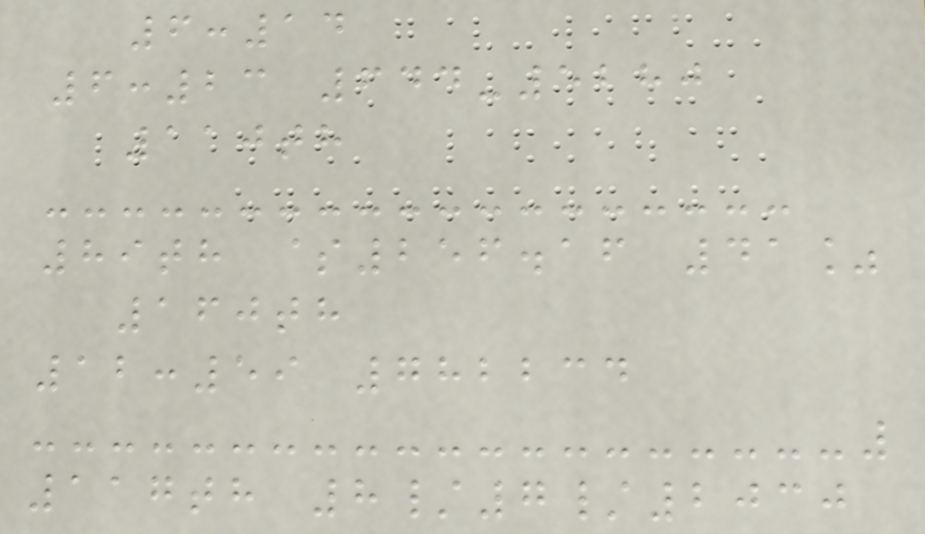6:14
6:23 644-5280
110th
89th $256.16 41%
160th
12:59 782234
117th 8/7/2030
